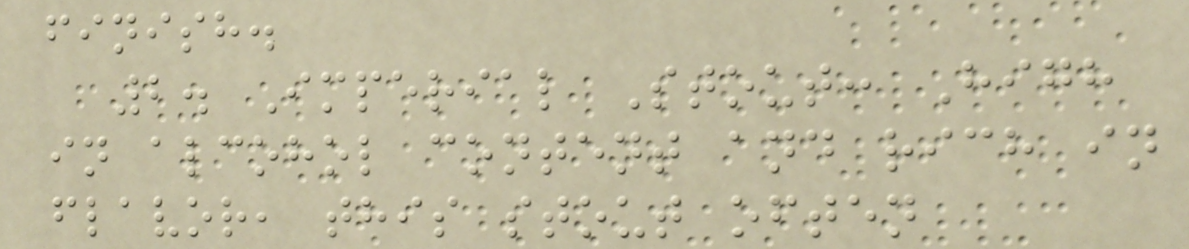finish.
2. Imperial Stout: High
in alcohol content and rich in
flavor, this stout often
